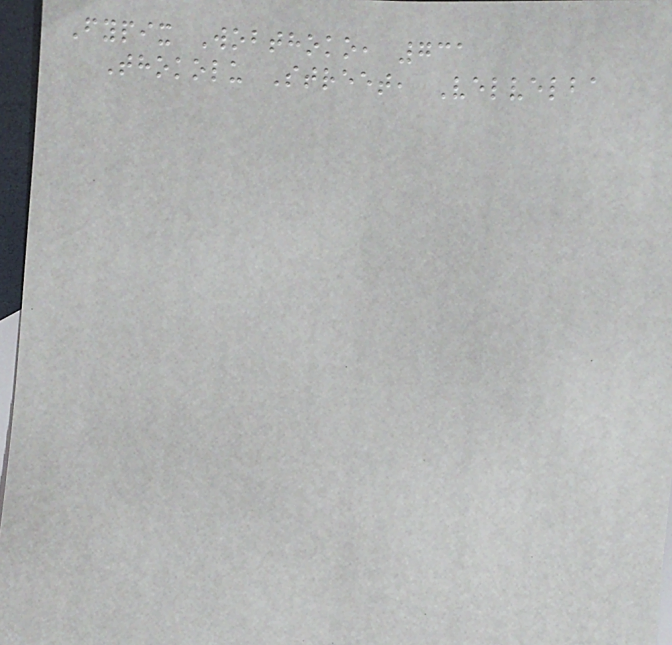Fypix Wobthoko, 731
Thokolu Street, Velvelba
